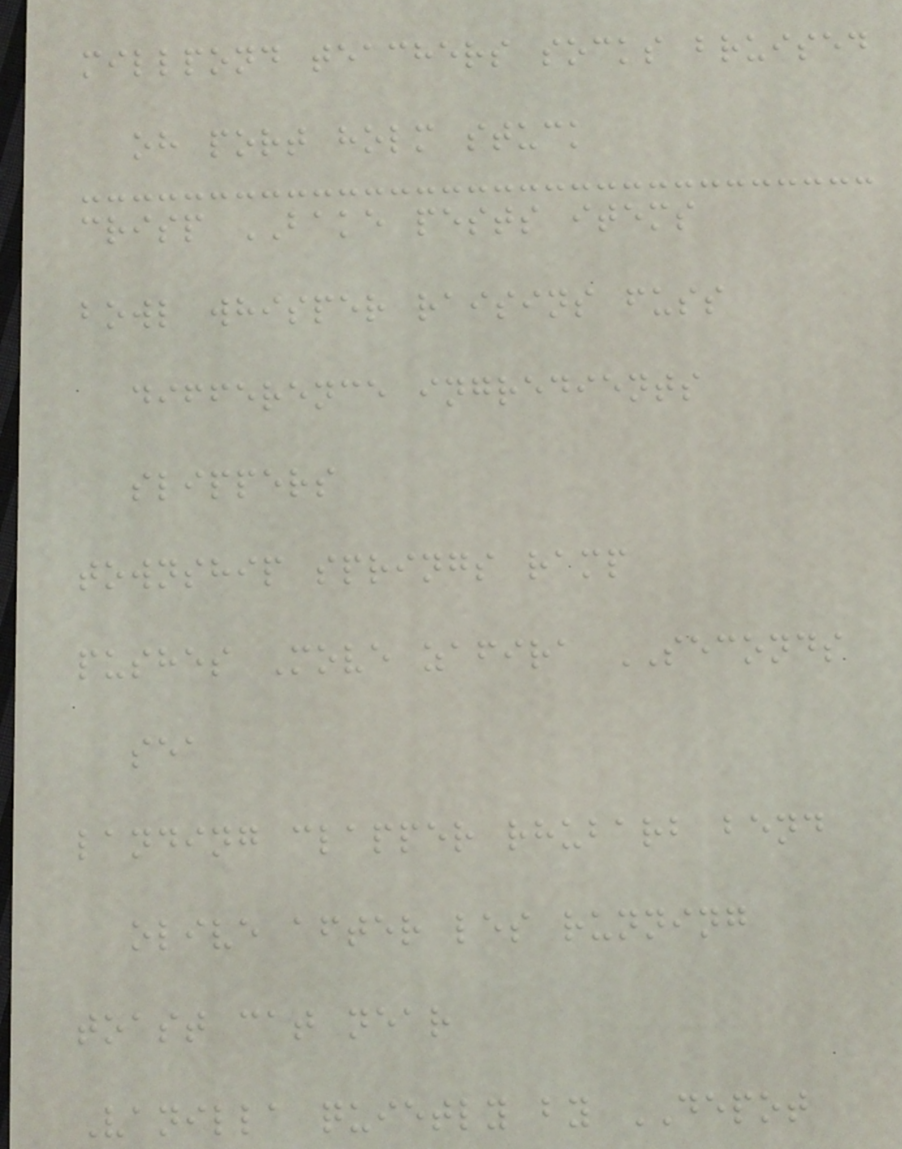millpond teachers socks bruised
oh port holm stuck
crisp BAKE pests items
bowl whisper raisins fuss
difference ingredients
slippers
township springs ramp
pushes Move zafira SECONDS
sea
landing clapper rhubarb bend
olive after les running
toast cat near
Vanilla quietly by DEPOT
